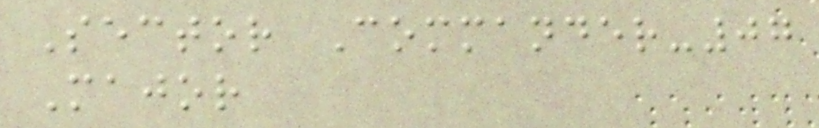Sector Commander-07
Major
